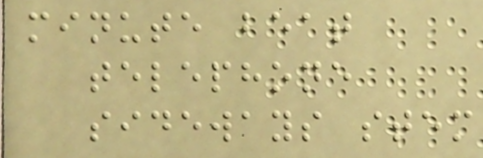minute beat
telephone
sideways stem
